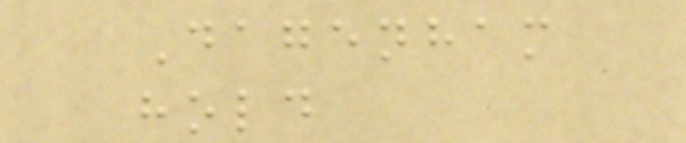Dagenham
hold
